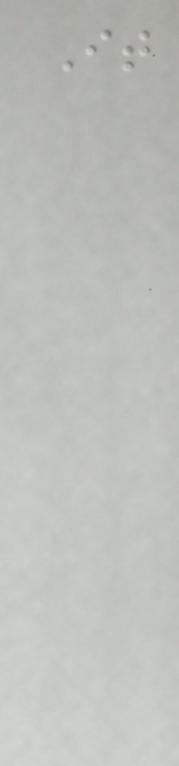It
